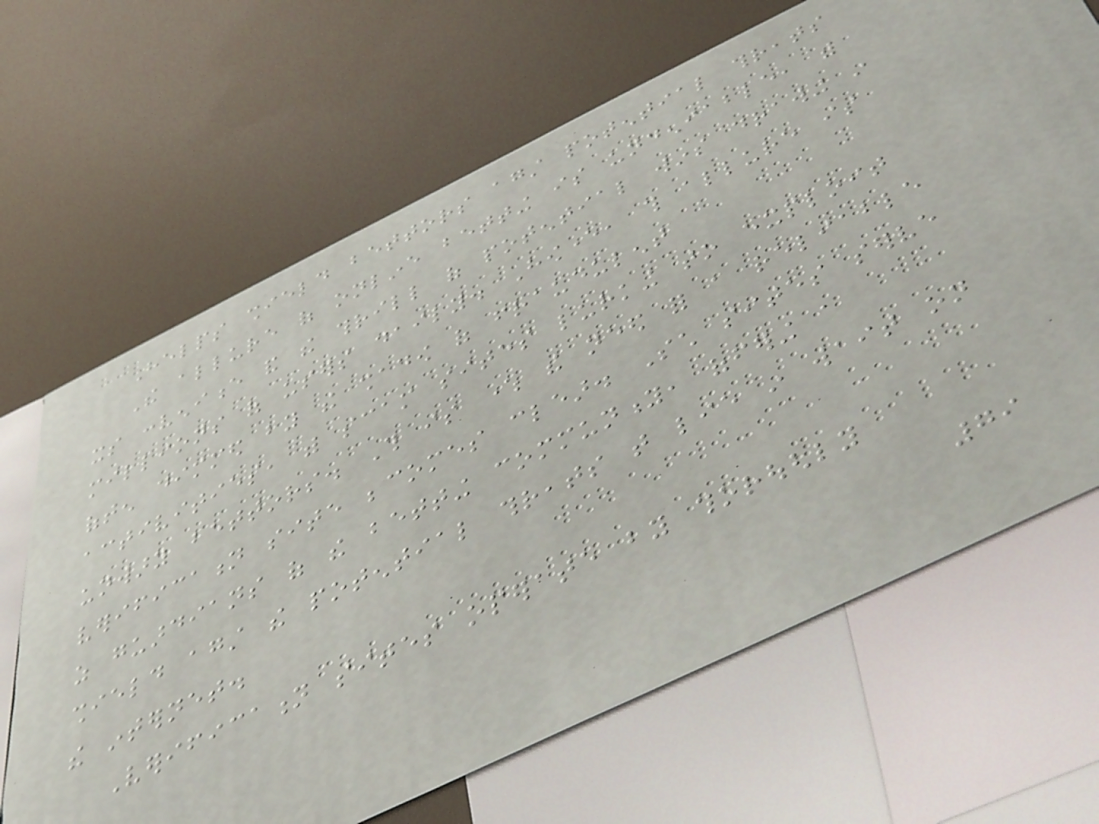Helps shield bettors against potential threats
The allure of online betting is undeniable, with
its convenience and the thrill of potential wins drawing in
millions of users daily. However, this allure is
often dimmed by the shadow of fraudulent
activities, with scam sites lurking to exploit
unwary bettors. This is where the need for a reliable
verification site becomes clear. Such sites serve
as guardians of the betting community, offering a
shield against the potential threats that lie in wait on
the internet.
Verification sites operate by thoroughly
79
